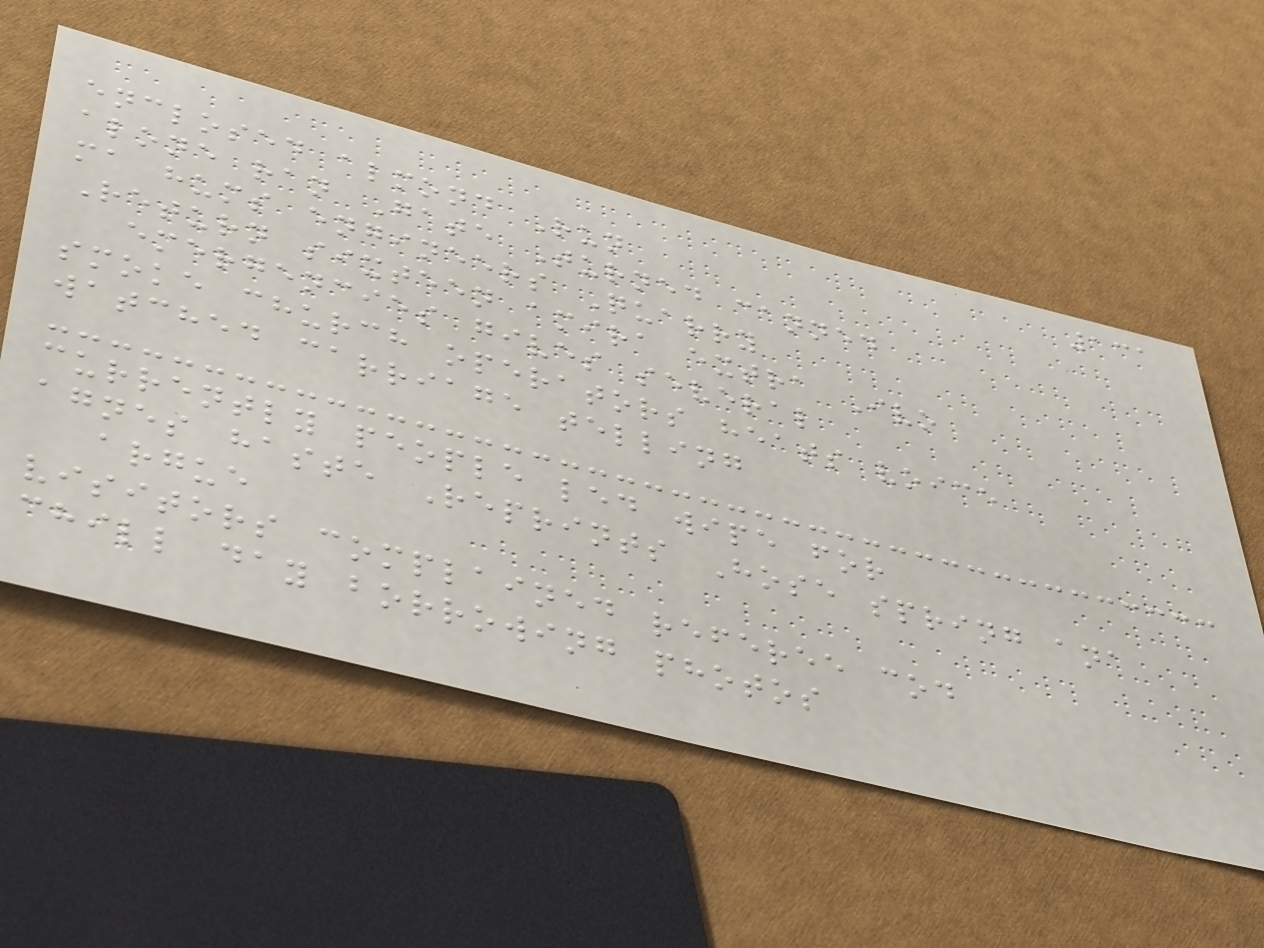131
enclosed almond Run
alone ran Gate Turned canned
ma hums engineers Quarry
Return sixteen amira extra Ivo
emergencies gives several
smoke church operators heats voice
watched carriage telling
currently people led wipe for
agnes haste Reprints Hose spring ana
argue
visitors complained referee cod
chill day borrowing photos
